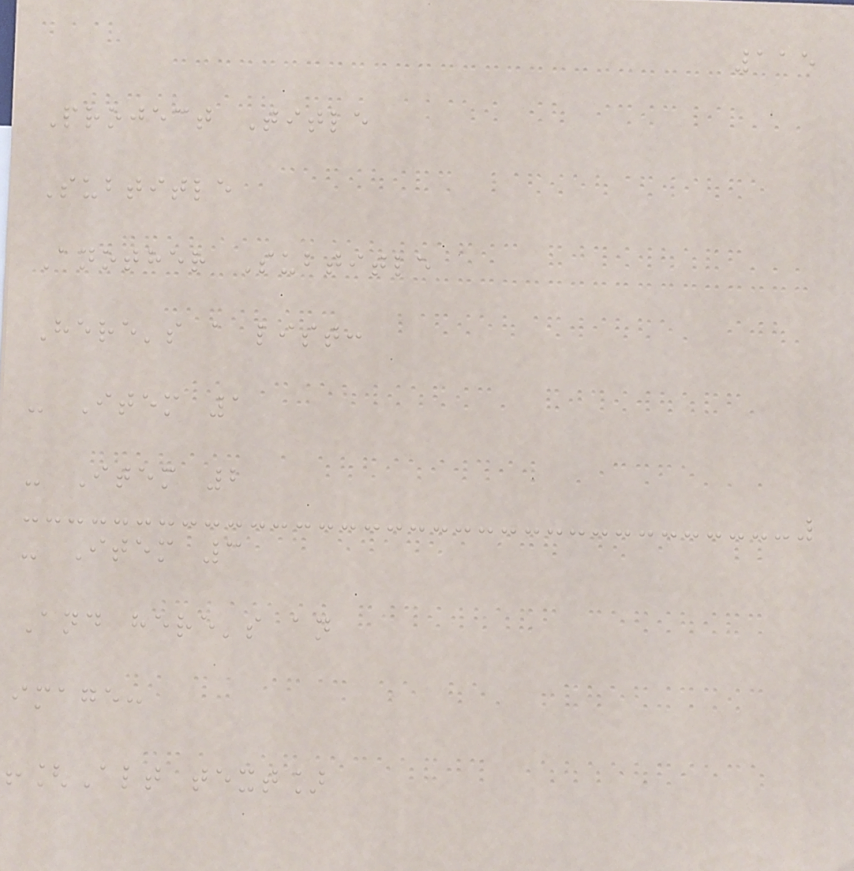115
Project Title
Subtitle
Another Subtitle
Here's a list:
- Item 1
- Item 2
- Item 3
And here's an
image:
![Alt text]
